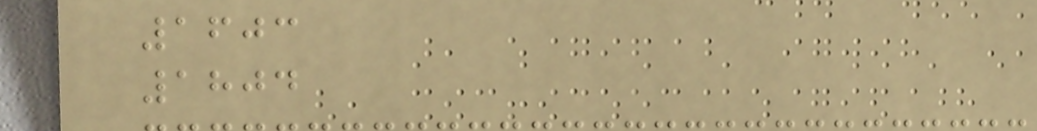1603
1804
